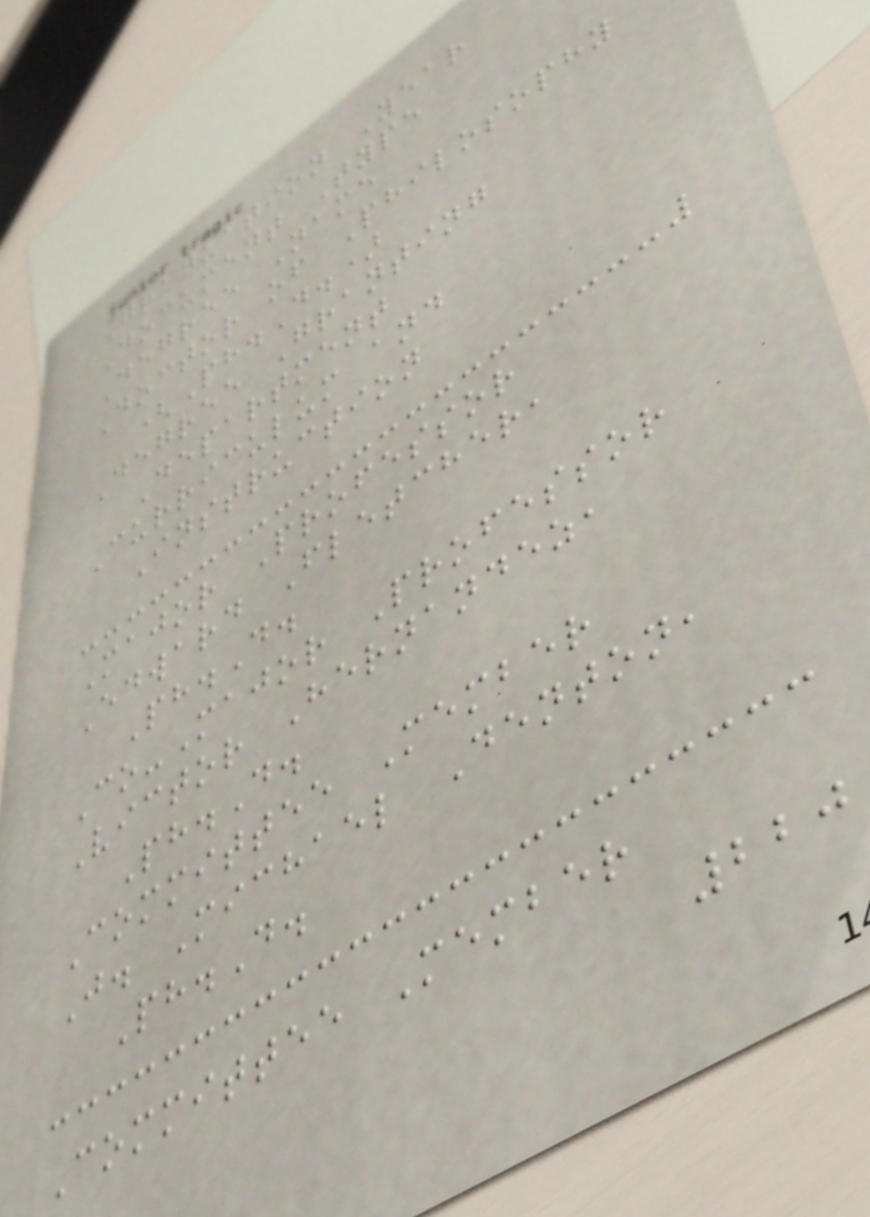Graduation Year
Document Type
Degree Name
Doctor of Philosophy
(Ph.D.)
Degree Granting
Department
Curriculum and
Instruction
Major Professor
Edward Fletcher,
Ph.D.
Co-Major Professor
Victor Hernandez,
Ph.D.
Committee Member
J. Michael Denton,
Ph.D.
Committee Member
220
